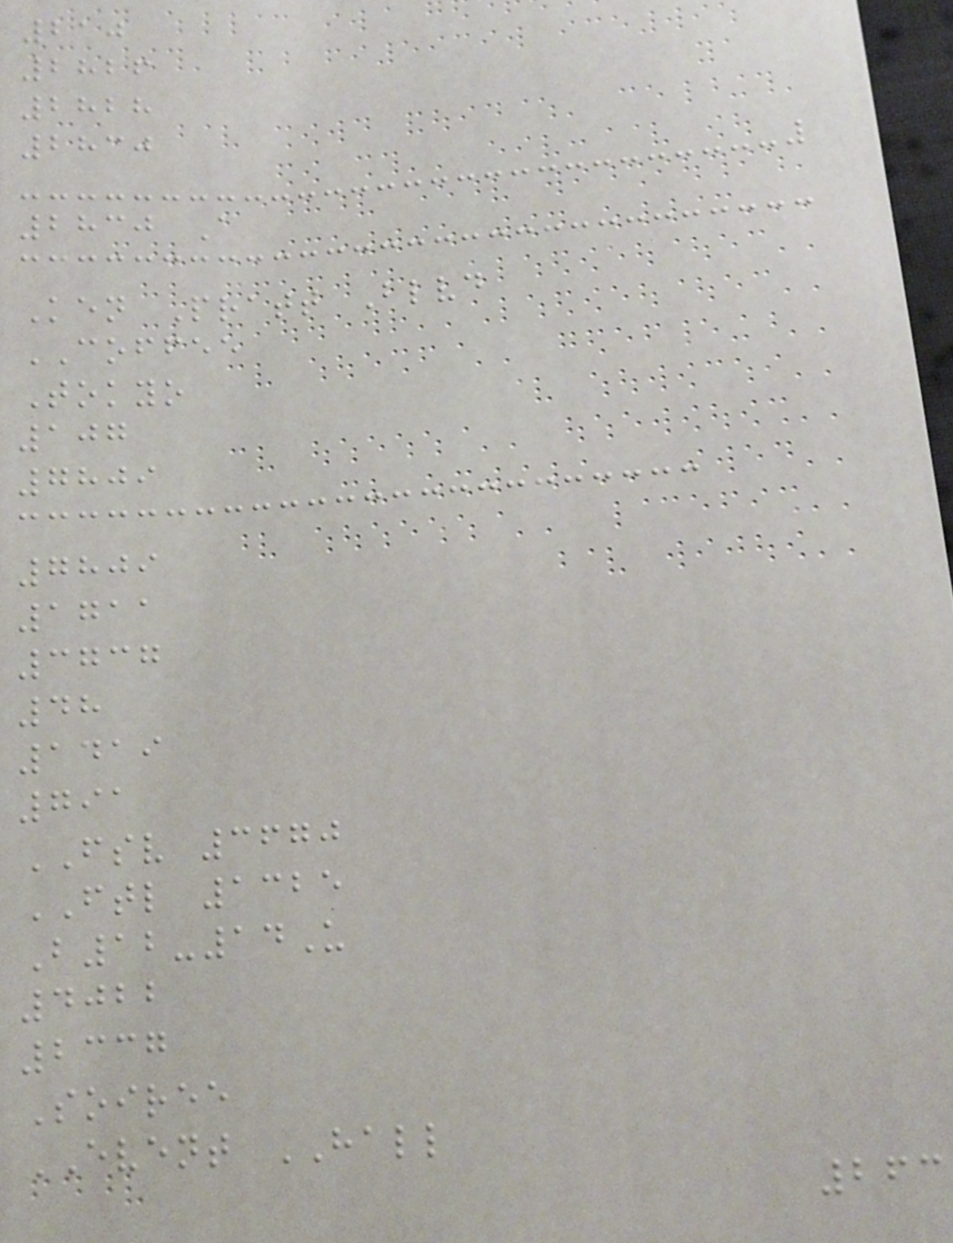210
2826
2828
2830
2830 A
Ken Pratt Blvd
COFFEE
Tokyo
107
7809
7809
1711
3737
48
1419
791
FSV 3670
FTL 1325
B12-14U
4022
2337
Soiree
EVENT HALL
263
